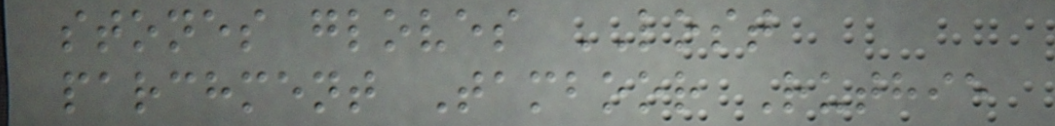stones gloves LOST
parchment Tamboor Ruthie
